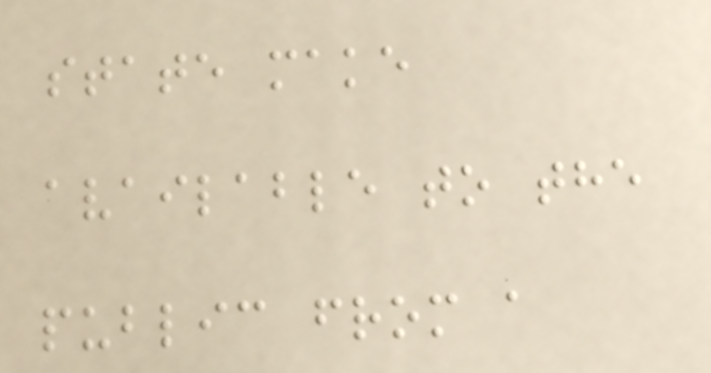state make
available to the
public from a
